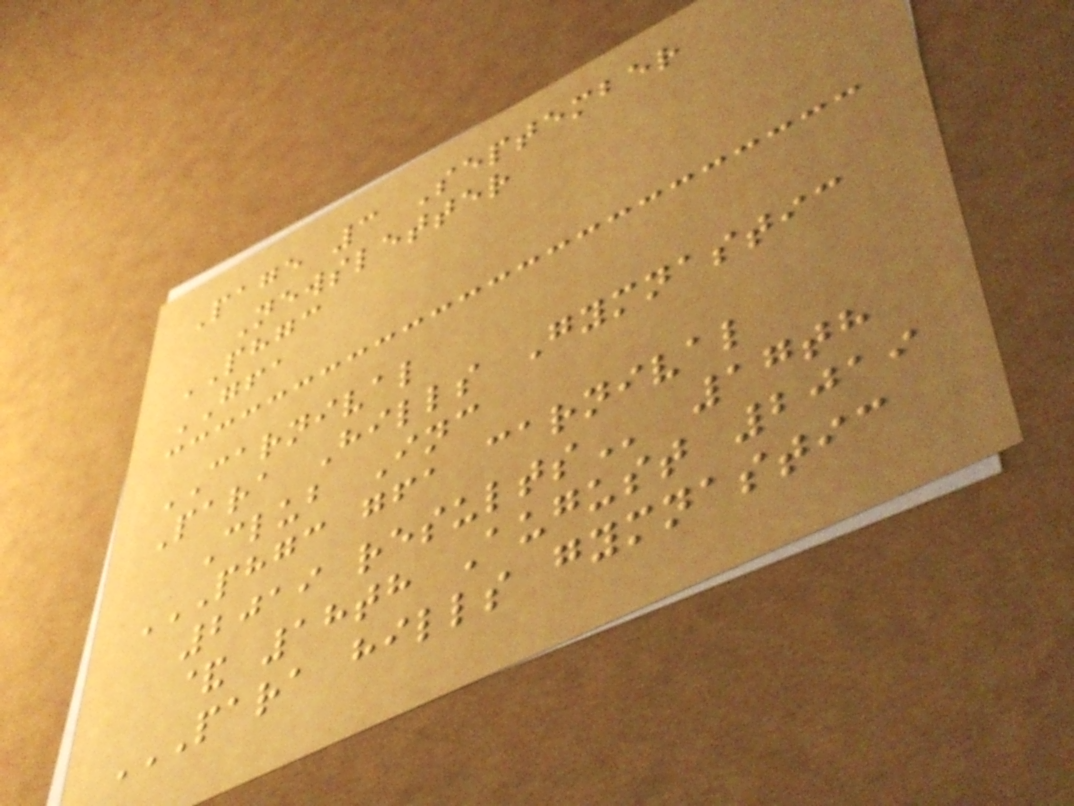Page 3 September
Newsletter
PHGC
GFA
CARNIVAL
Para Hills Gymnastic
Club Inc
PHGC GFA CARNIVAL
2019 RESULTS 17th
& 18th August 2019
PARA HILLS GYMNASTIC
